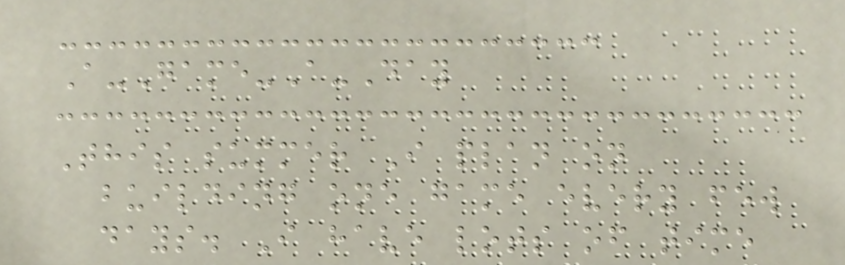A-Game-A-Day
This summer I plan on
building one game every few
days. I have lots of time
